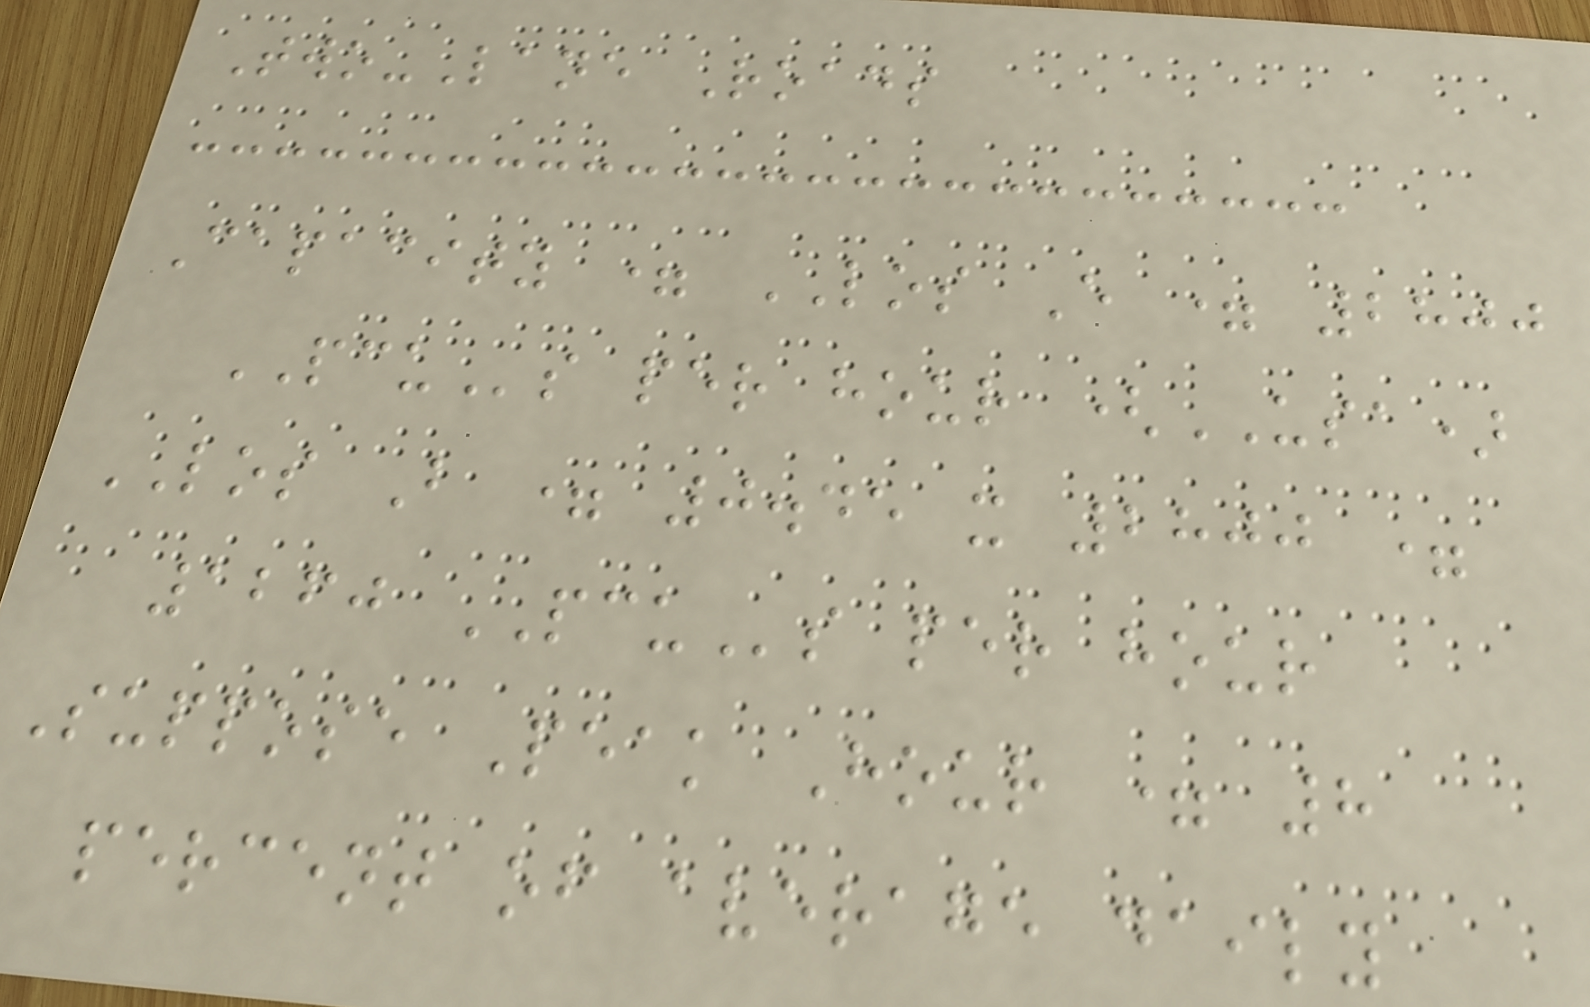Two-Lane Roads
Capacity = LOS E = 2800
PCUs per hour (USA)
LOS B = 0.45 x 2800 =
1260 PCUs per hour
Suppose Peak Hour = 8
percent of average daily
